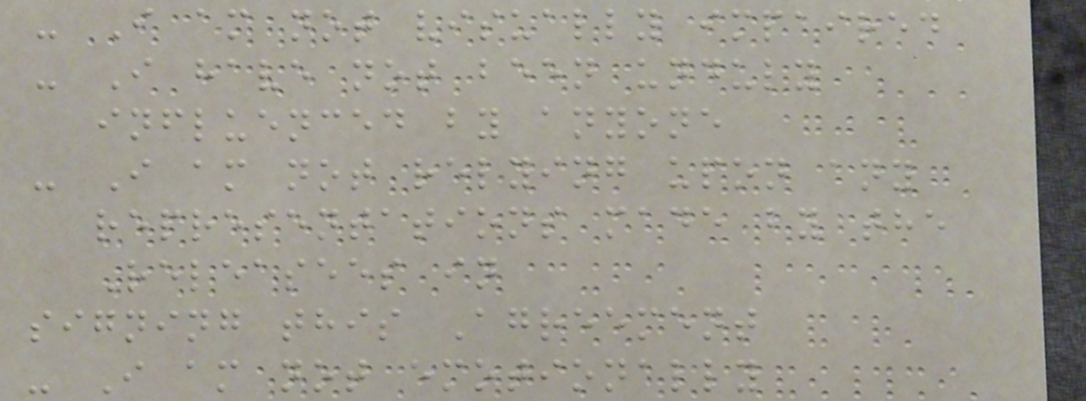- I am not visually impaired
- I have not been unduly
influenced by anyone
- I am not relying upon any
representations made by the
Releasees in
signing this Agreement
- I am not emotionally
